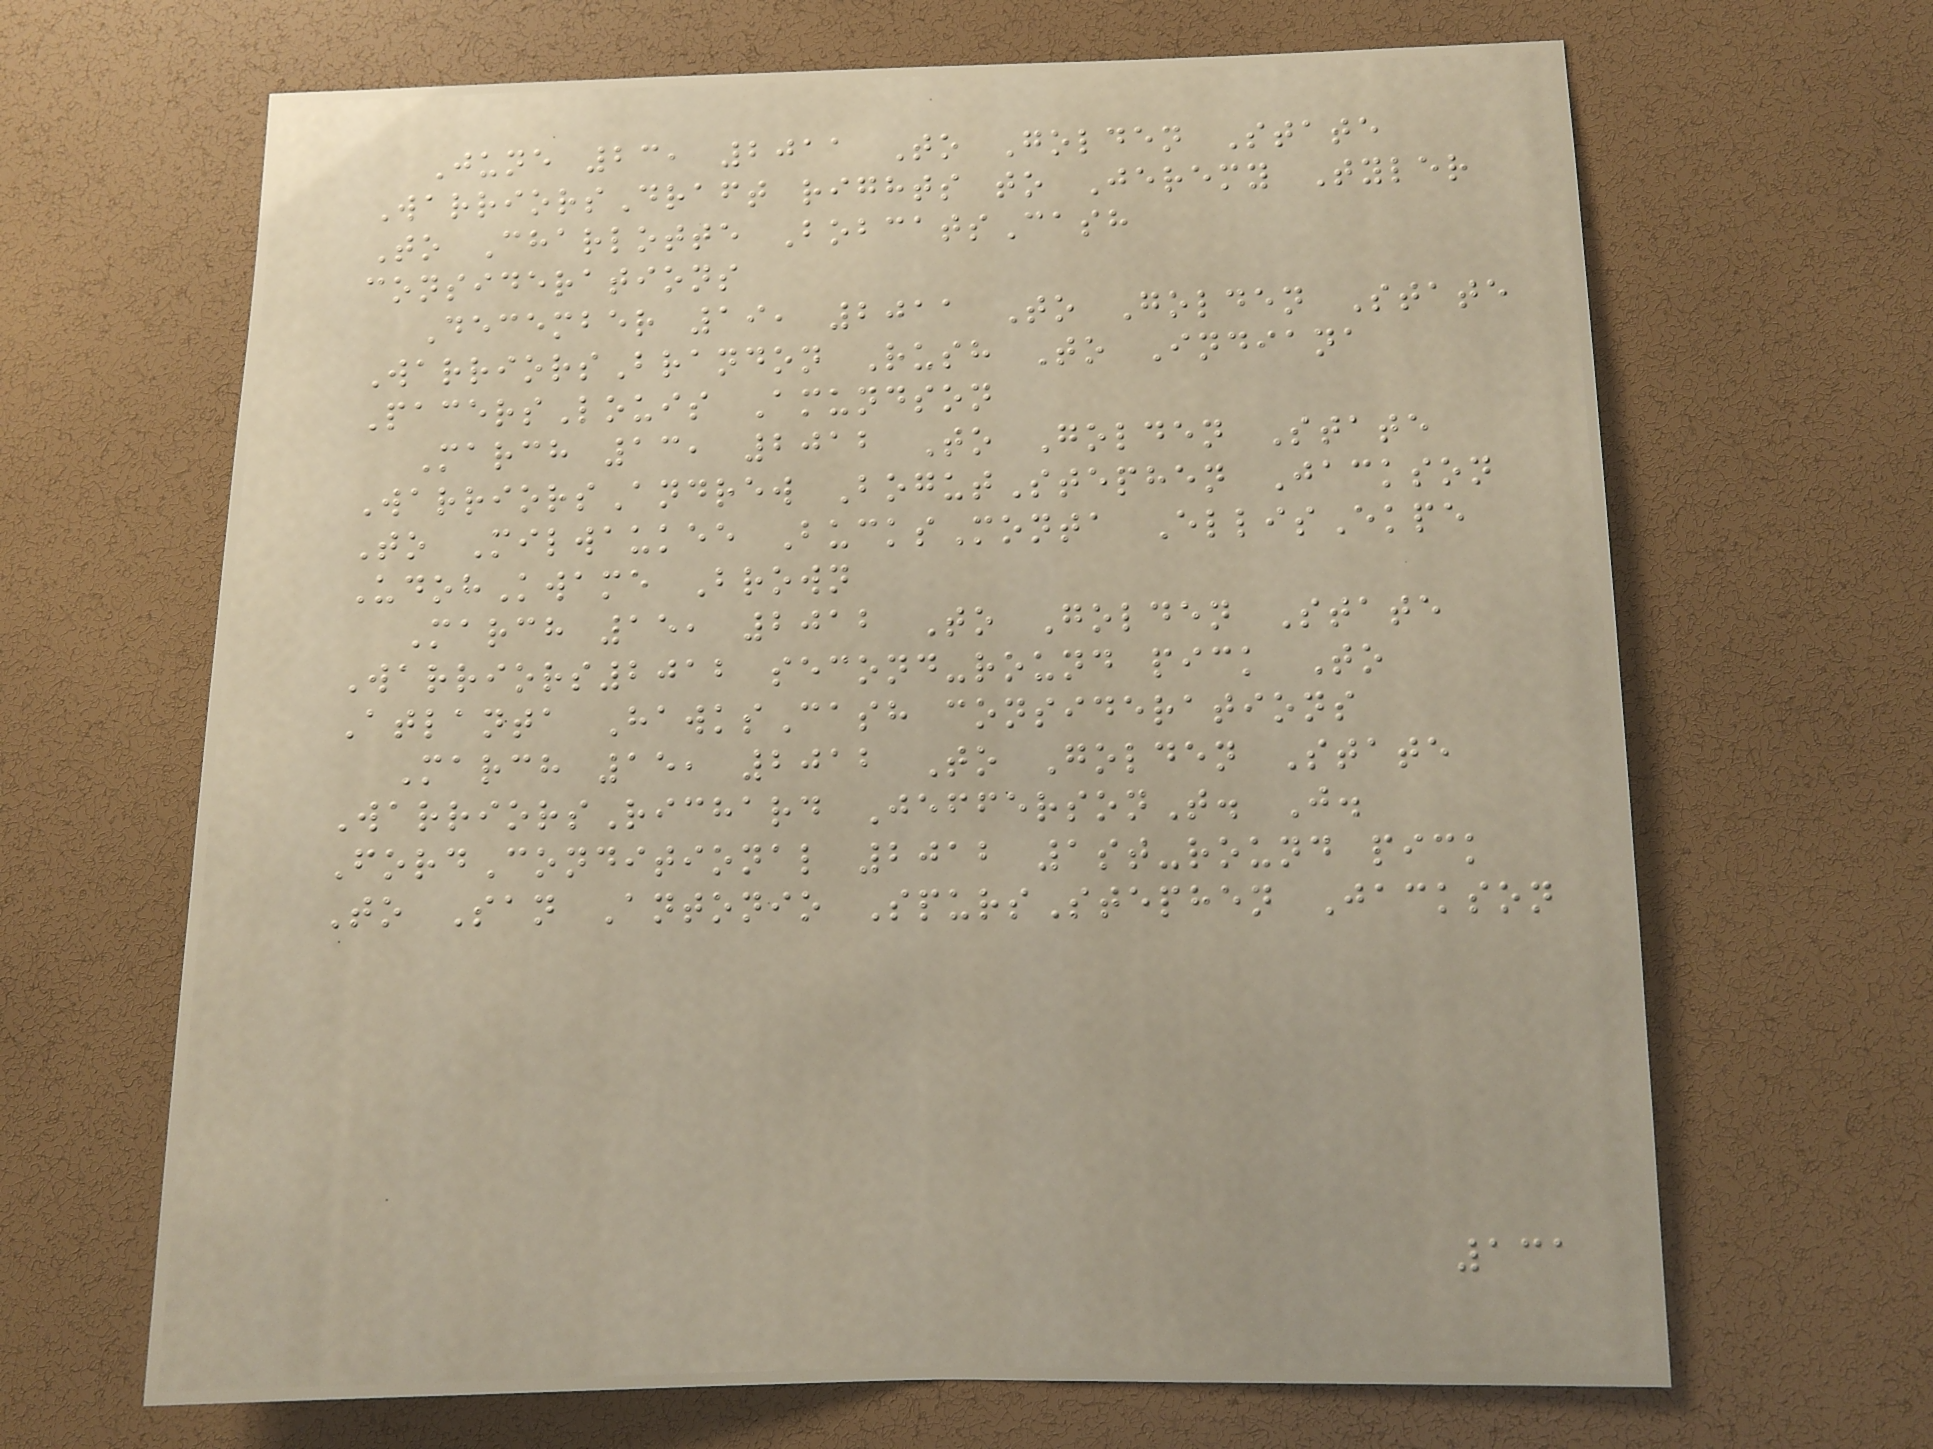June 23, 2011 To Golden State
WarriorsDraft rights to Jeremy Tyler
To Charlotte BobcatsCash
considerations
December 19, 2011 To Golden State
WarriorsBrandon Rush To Indiana
PacersLouis Amundson
March 13, 2012 To Golden State
WarriorsAndrew BogutStephen Jackson
To Milwaukee BucksMonta EllisEkpe
UdohKwame Brown
March 15, 2012 To Golden State
Warriors2012 second-round pick To
Atlanta HawksCash considerations
March 15, 2012 To Golden State
WarriorsRichard JeffersonT. J.
FordConditional 2012 1st-round pick
To San Antonio SpursStephen Jackson
131
